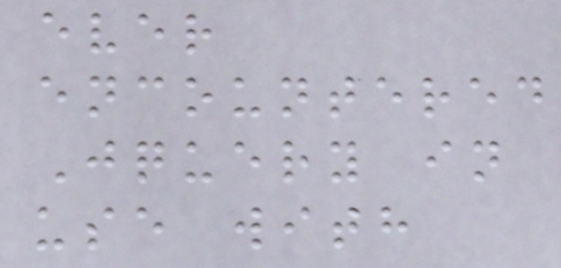ever
encountered
Jquery in
use with
